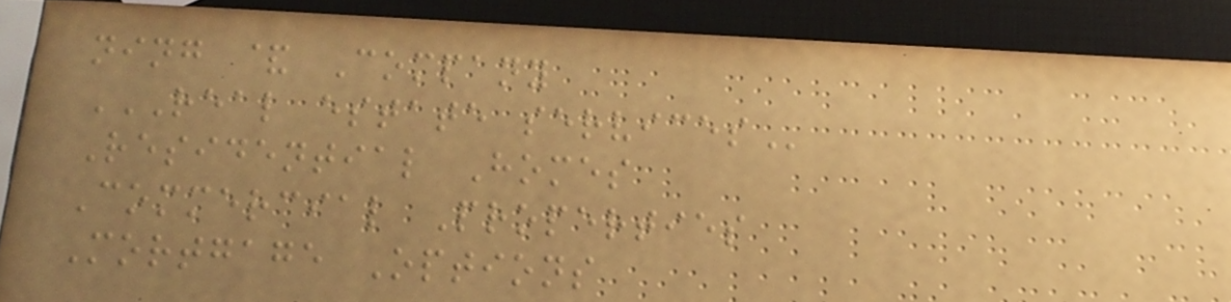ning & Company
REAL ESTATE SERVICES
Residential Homes
Commercial Properties
Mortgage Options
